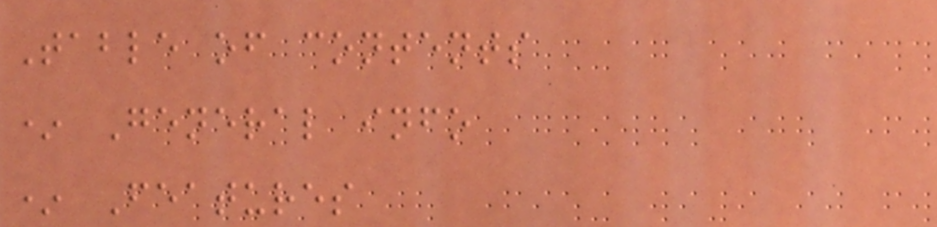Table of contents
* General info
* Features
